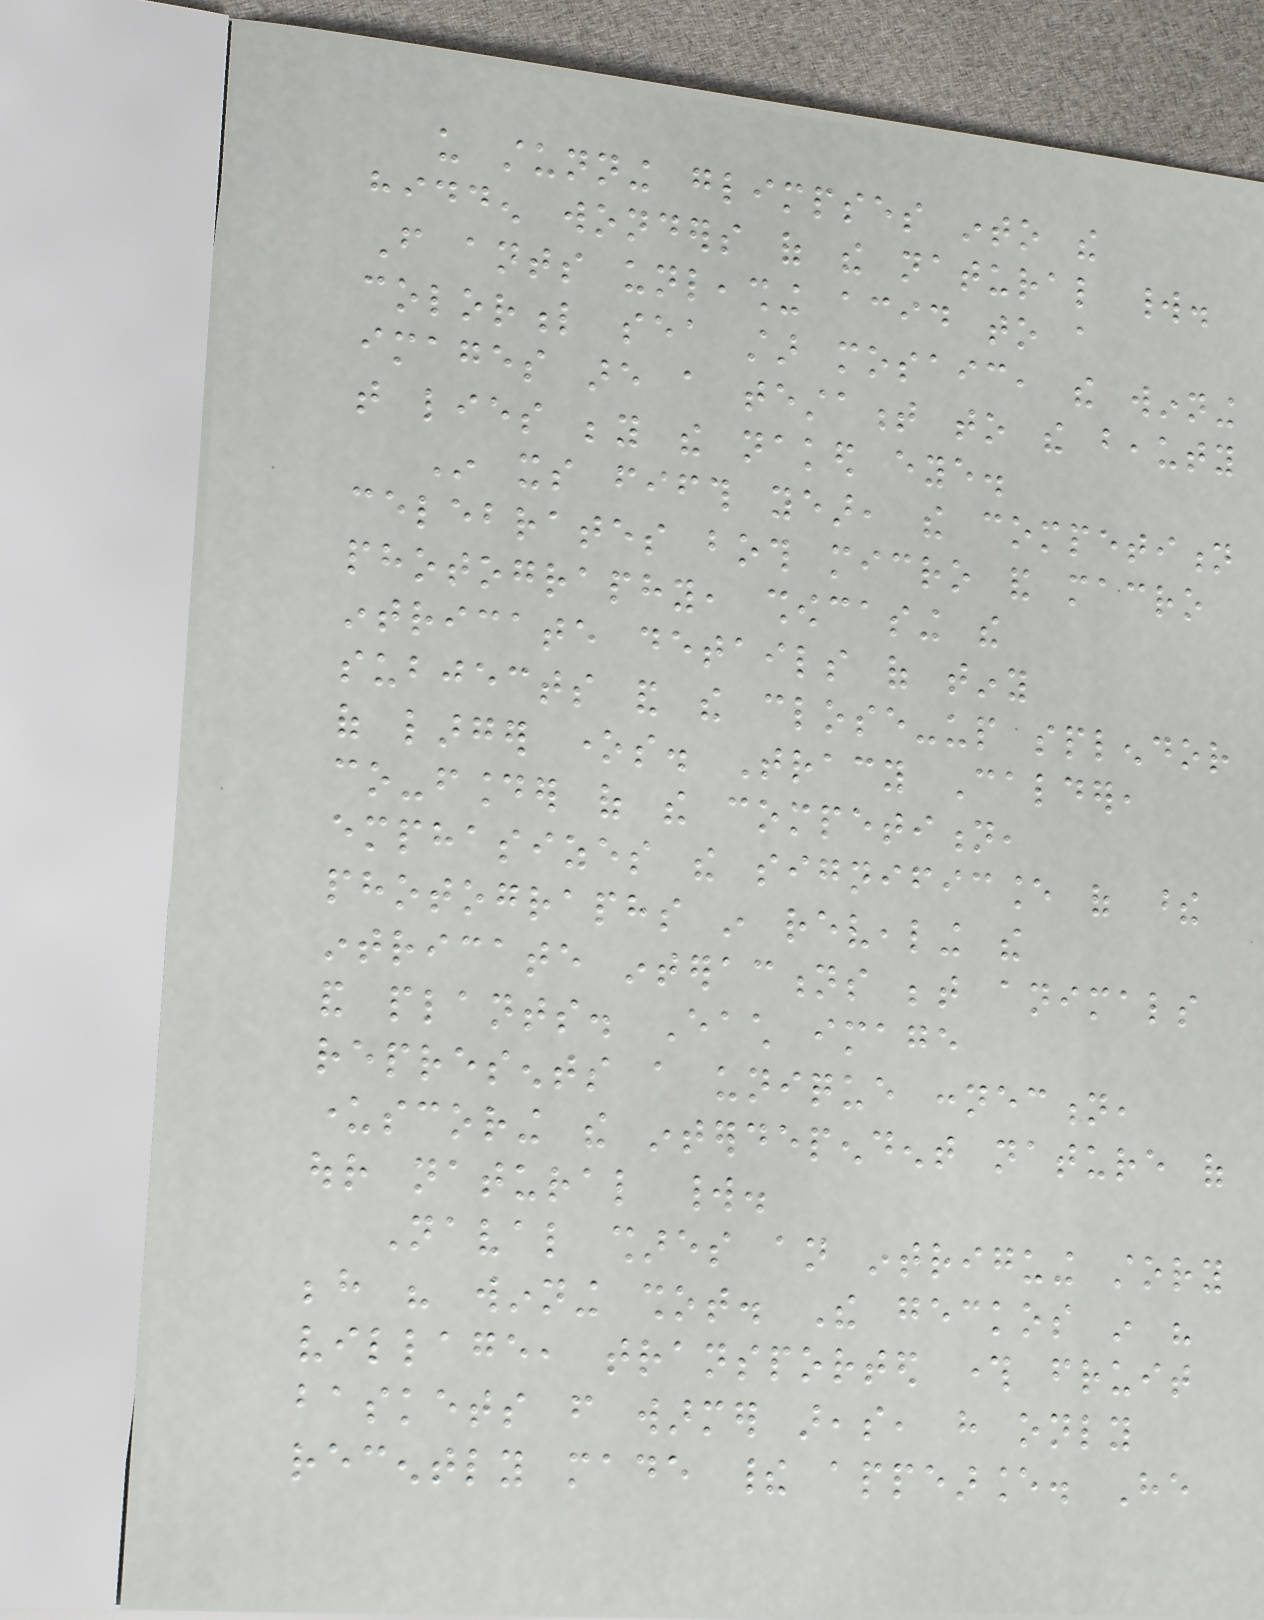us stunning glimpses into the
hidden wonders of the natural world.
From ants unleashing acid to a
colorful sea star mosaic, the winning
images are a testament to the beauty
that lies beyond the naked eye.
In its fifth year, the competition
celebrates both micro and macro
photography, showcasing the
intricate details of tiny
subjects and the close-up splendor
of larger ones. Tracy Calder,
co-founder of the competition,
emphasizes the significance of these
photographs in revealing the
intricate interactions between animals
and plants. Each image
represents a unique connection,
underscoring the interdependent nature of
our natural world.
Naval shares an intriguing story
behind his winning shot. The geckos in his
village, transported through fruit
baskets from warmer areas, have only
recently made their appearance. He
